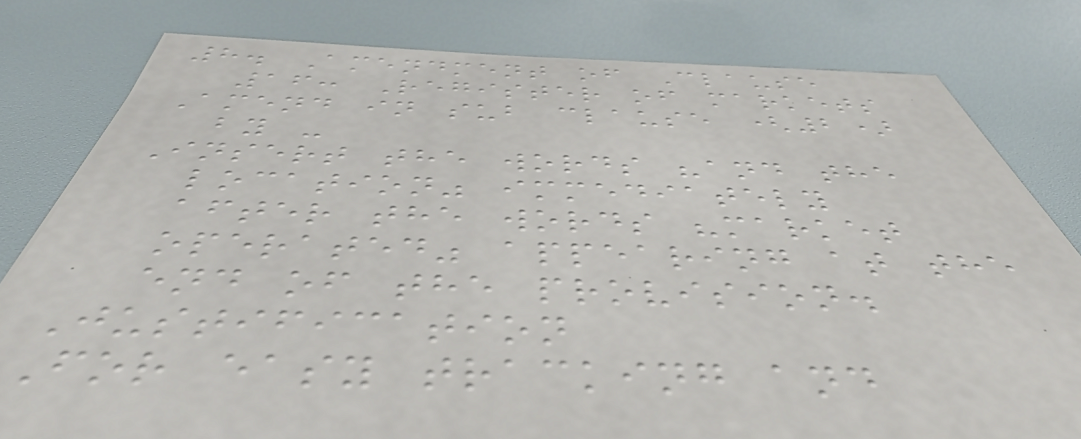8. Amendment of Clause
16: Register of markets
Amend in sub clause (2)
by -
Insert the words "and the
location" immediately
after the words "market
operated" appearing at the
end of the provision.
Justification
For easy tracking and
